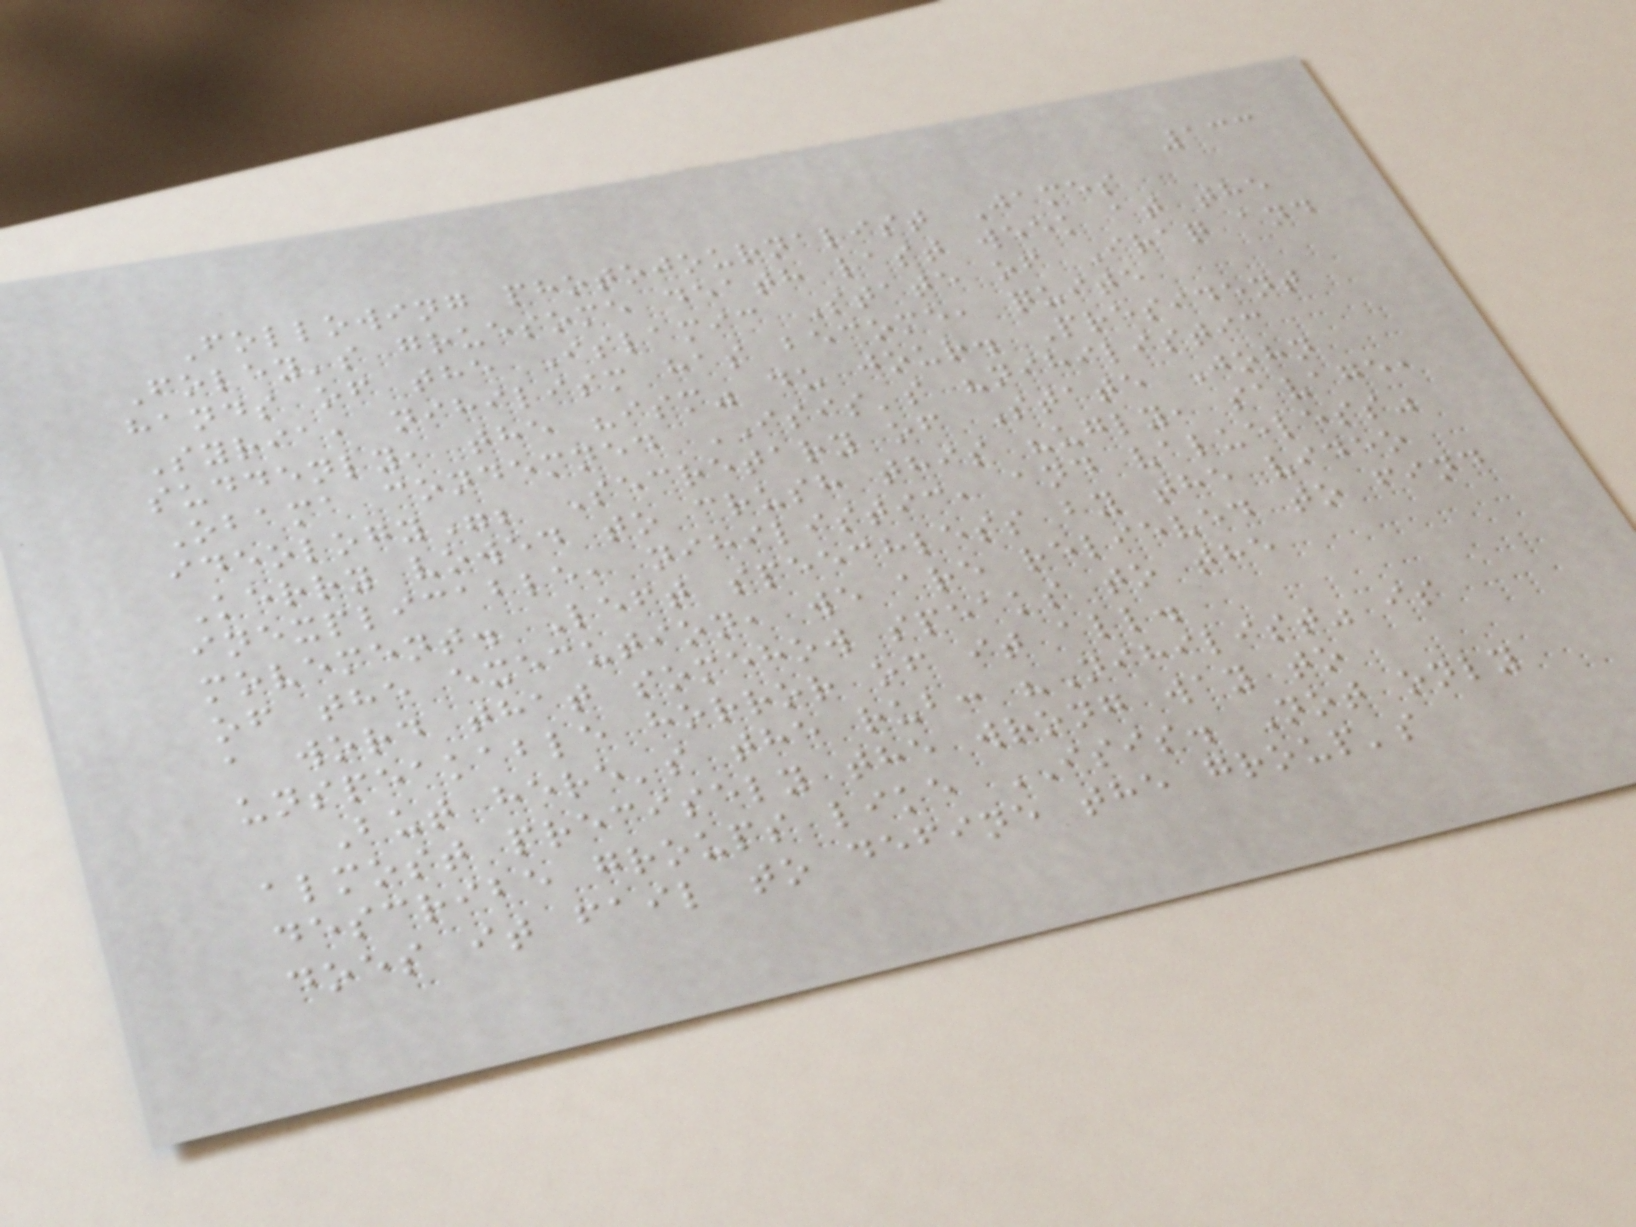133
Following photojournalist James
Foley's gruesome death last week at the
hands of the Islamic State of Iraq and
Syria, nihilism has become, quite
suddenly, the "ism" du jour. President
Obama condemned ISIS's "nihilistic
ideology"; Secretary of State John
Kerry vowed to crush this "ugly, savage,
inexplicable, nihilistic, and valueless"
movement. Left speechless by the video
of the execution, we are relieved to find
a word that somehow speaks to the
unspeakable horror of it all.
But here's the rub: "Nihilist" is
almost precisely the wrong way to
describe groups like ISIS. Not only
does it fail to define the group's
